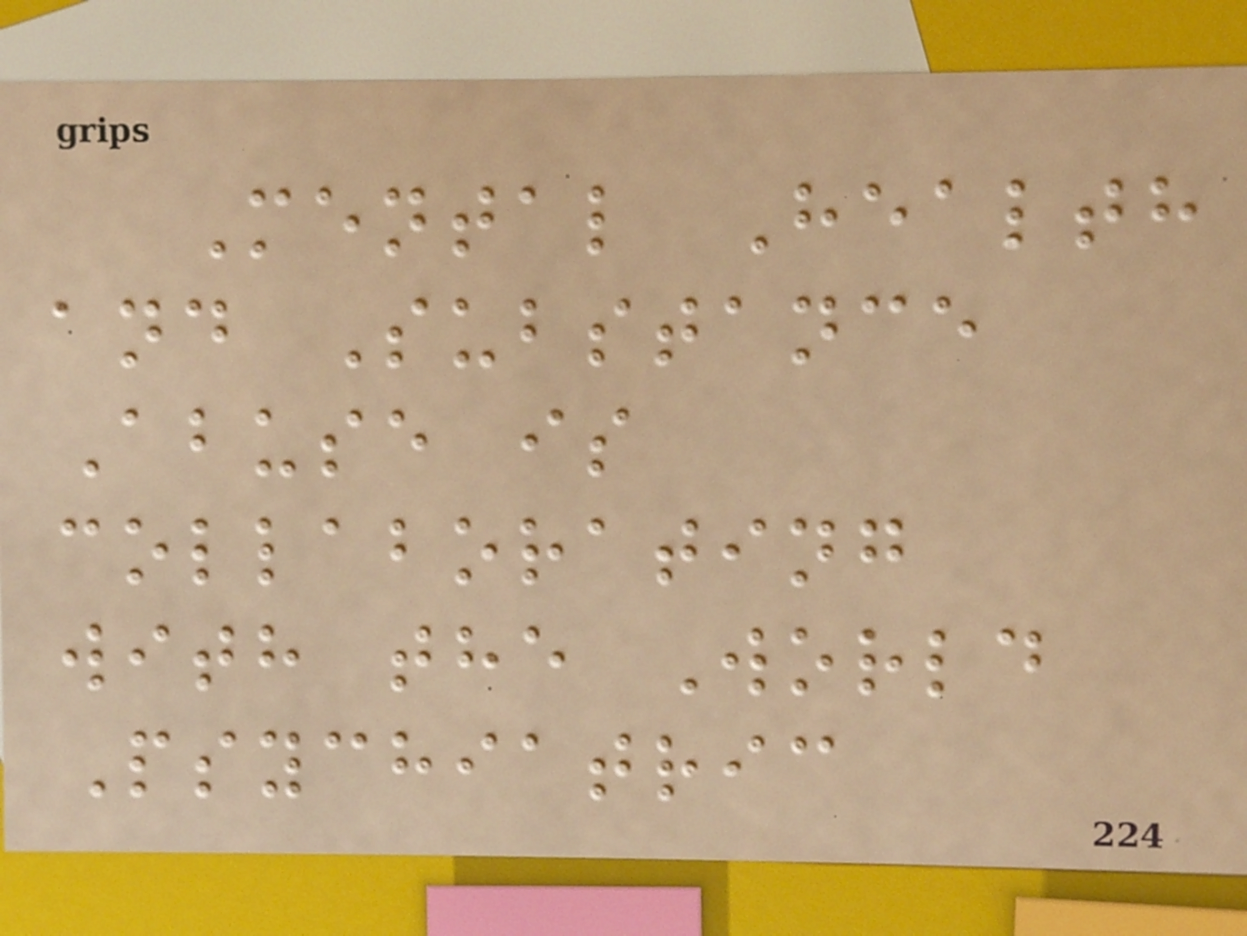Mental Health
and Substance
Abuse is
collaborating
with the World
Psychiatric
